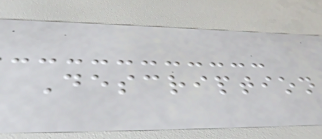Description
